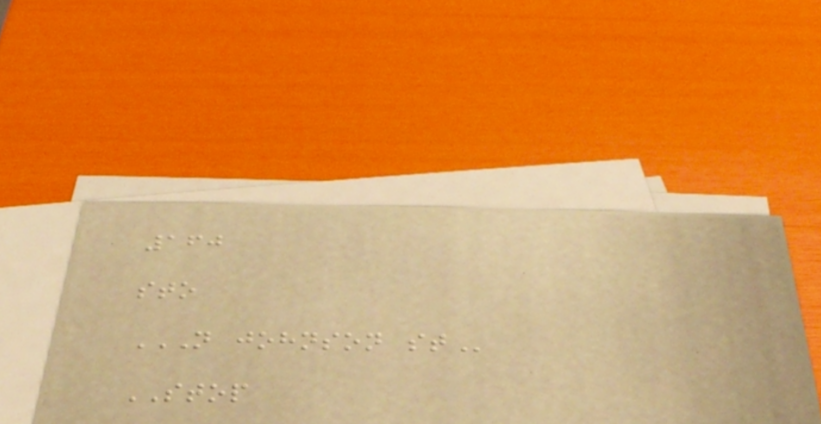160
sto
N JOHNSON ST
STOP
